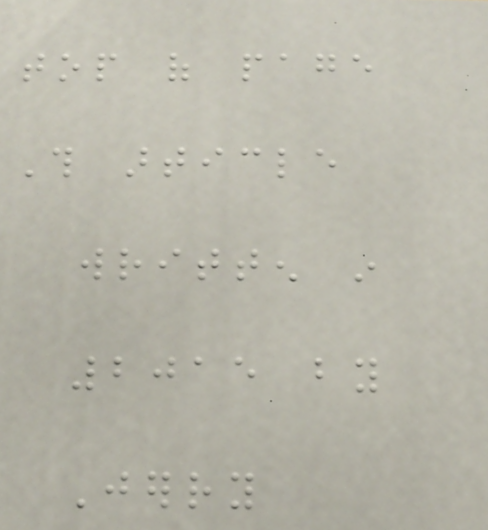top of page
This article
written in
2015 by
Jerry
